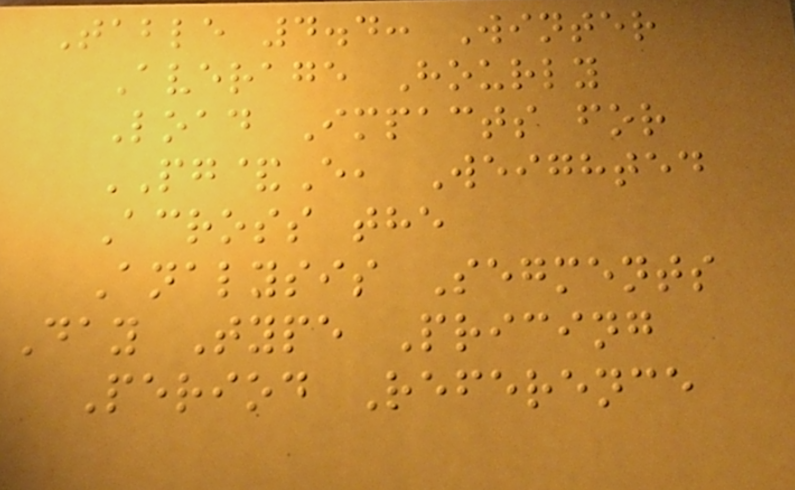Table 4.4: Winter
Average Hourly
Load Impacts for
PG&E, Weighted
Across the
Analysis Segments
Day Type Pricing
Period Reference
